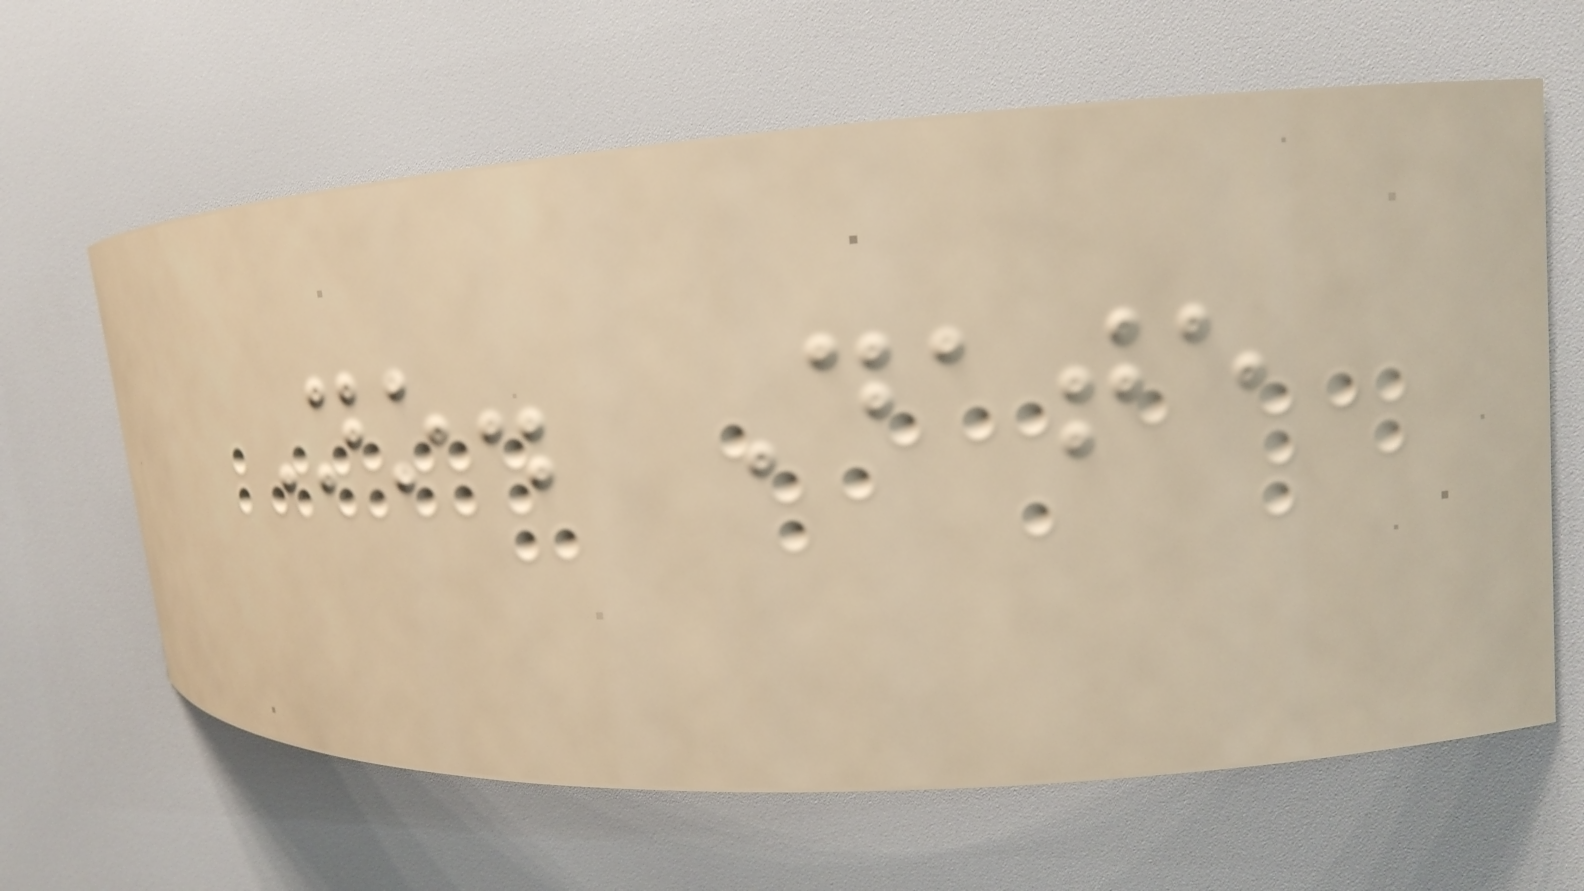No. Date
